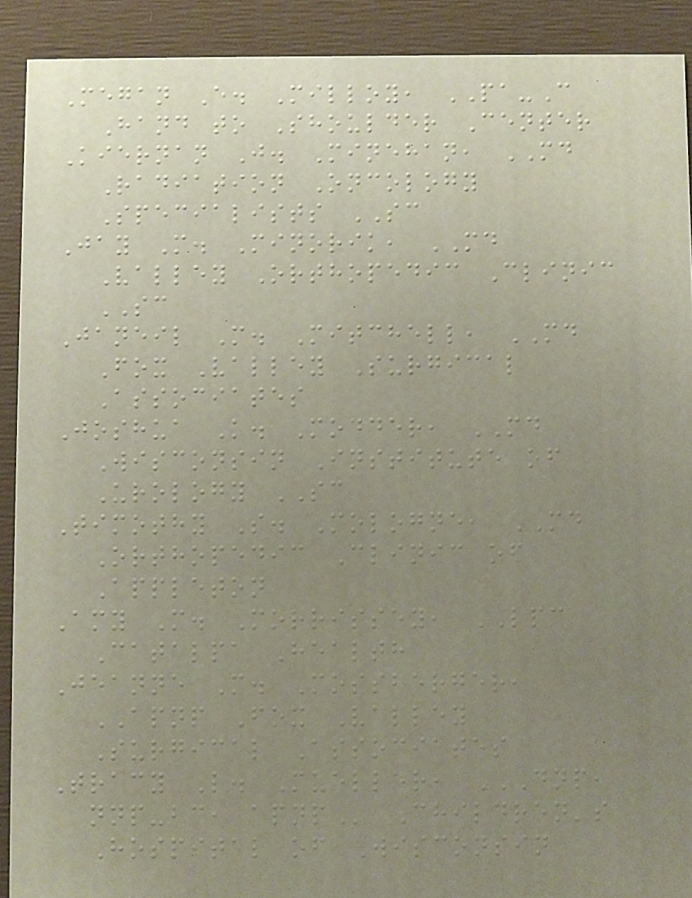Megan E. Milloy, PA-C
Hand to Shoulder Center
Kiernan J. Minehan, MD
Radiation Oncology
Specialists SC
Jay M. Minorik, MD
Valley Orthopedic Clinic
SC
Janeil M. Mitchell, MD
Fox Valley Surgical
Associates
Joshua K. Modder, MD
Wisconsin Institute of
Urology SC
Timothy S. Mologne, MD
Orthopedic Clinic of
Appleton
Amy M. Morrissey, LPC
Catalpa Health
Jeanne M. Mossberger,
APNP Fox Valley
Surgical Associates
Tracy L. Mueller, DNP,
NNP-BC, APNP Children's
Hospital of Wisconsin
